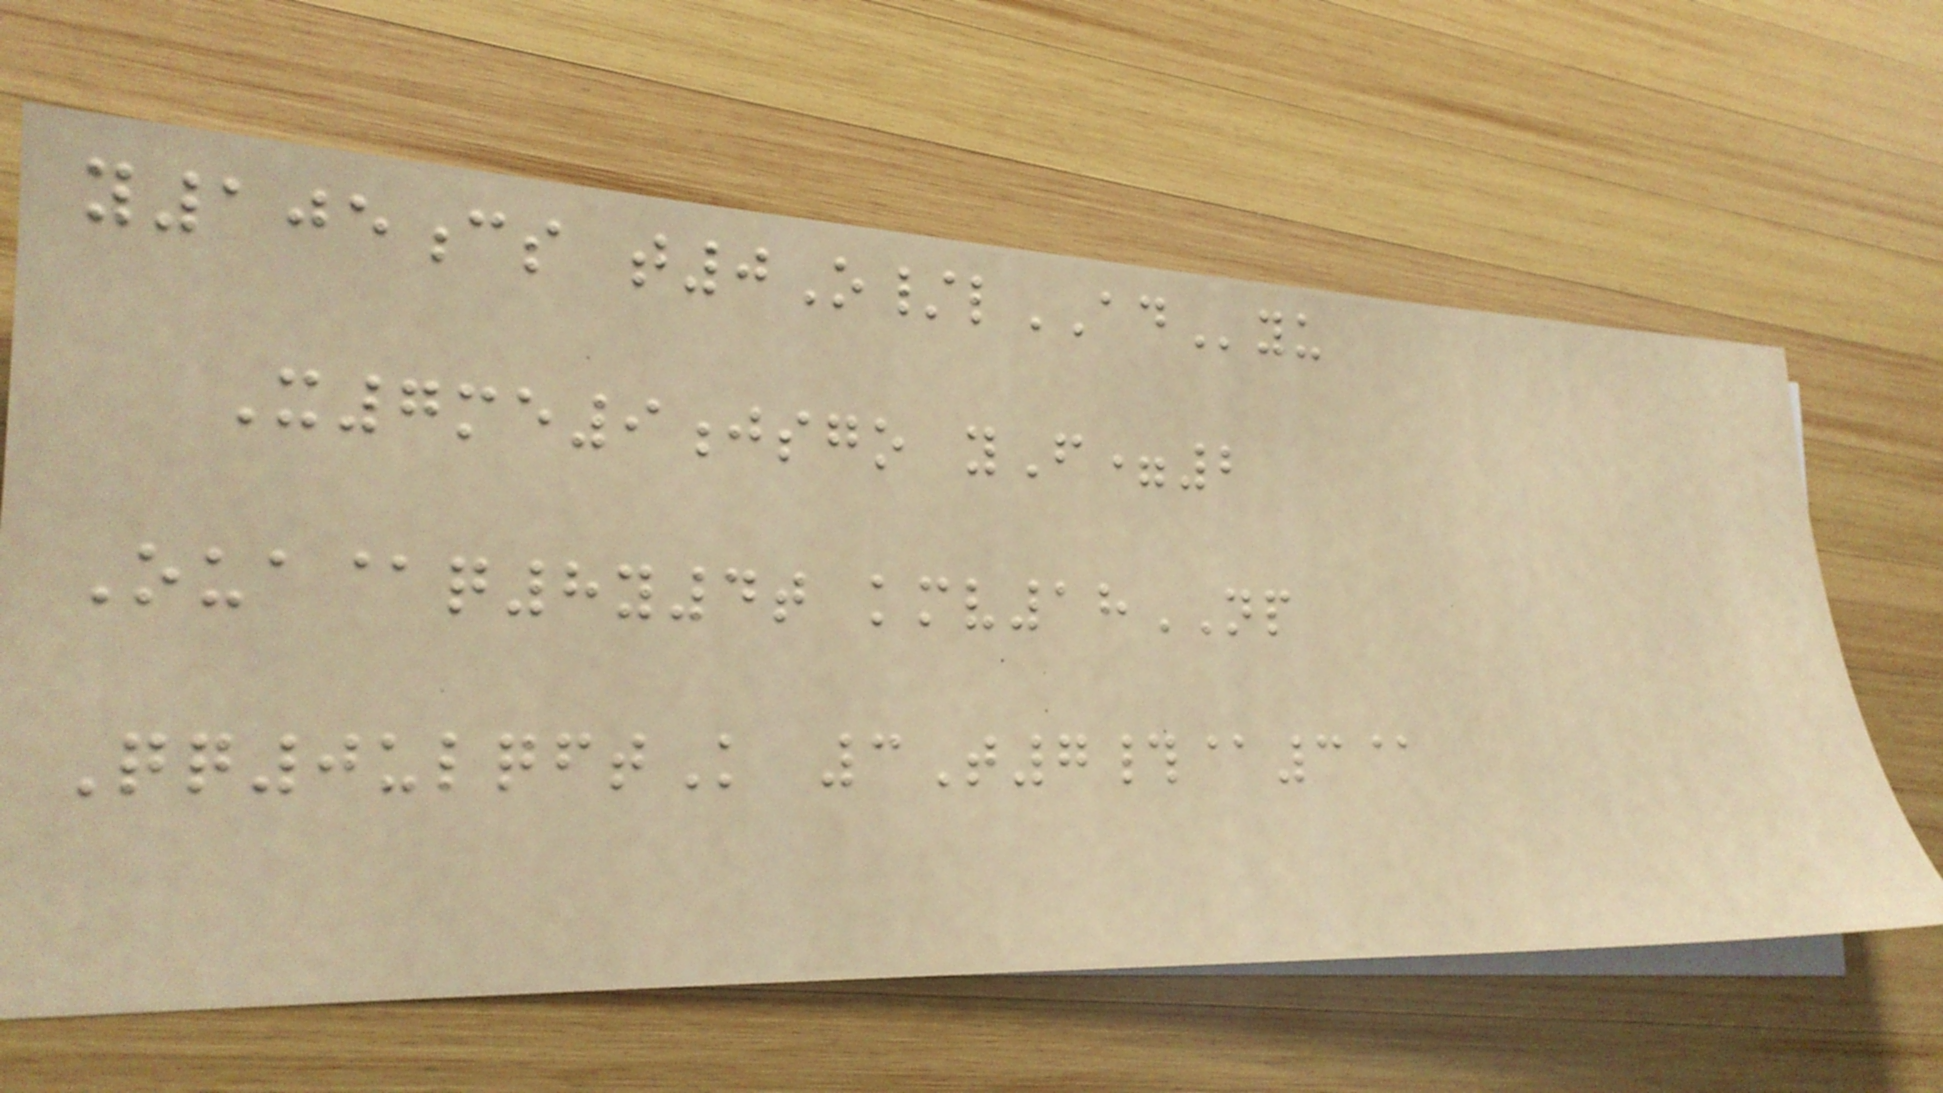y105cs t0O/lADyu
X7me9jsgo yF=2
Oua@q8y4t kmv18NP
Qq0ulqftK 3T7#@3@
